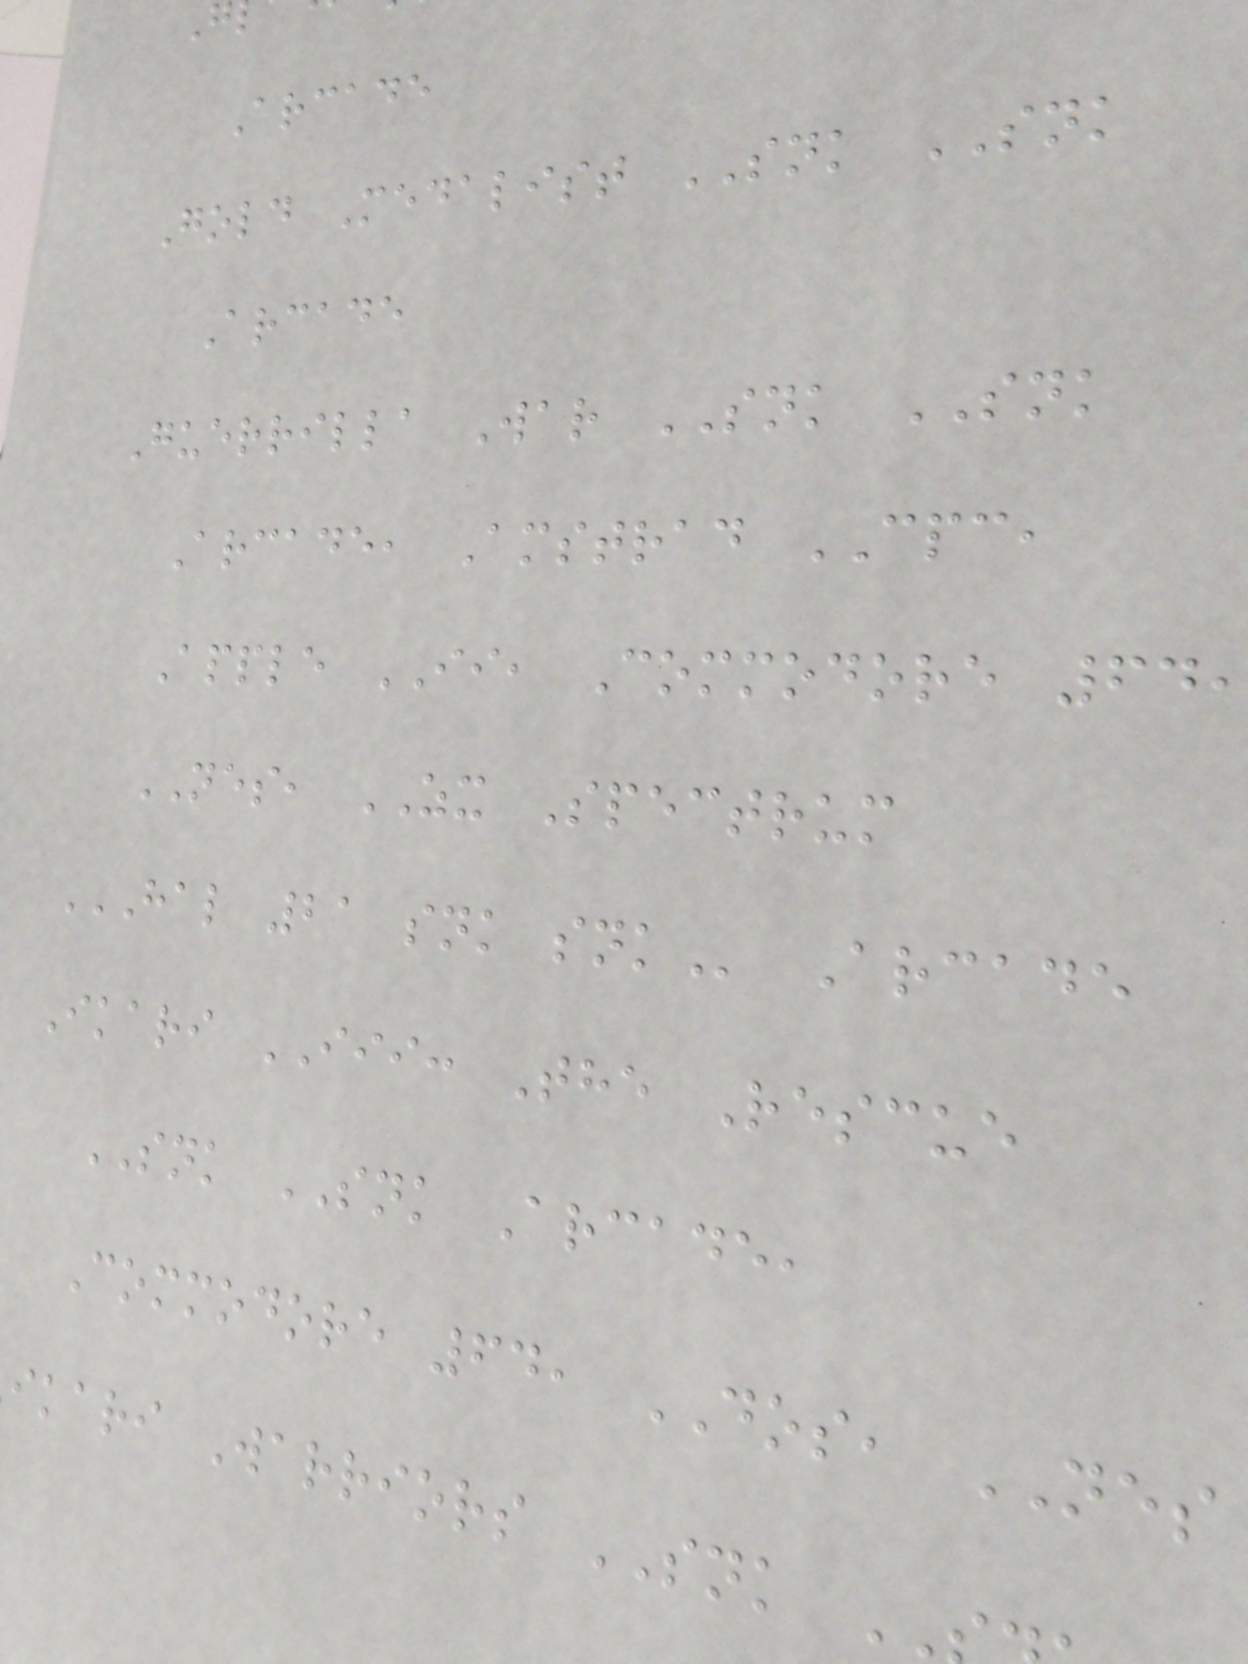Arcade
Gold Medalist SNK SNK
Arcade
Guerrilla War SNK SNK
Arcade, Amstrad CPC,
Apple II, Commodore 64
NES, ZX Spectrum
HAL 21 SNK SNK Arcade
Ikari III: The Rescue
SNK SNK Arcade,
Commodore 64, DOS, NES
ikari Warriors SNK
